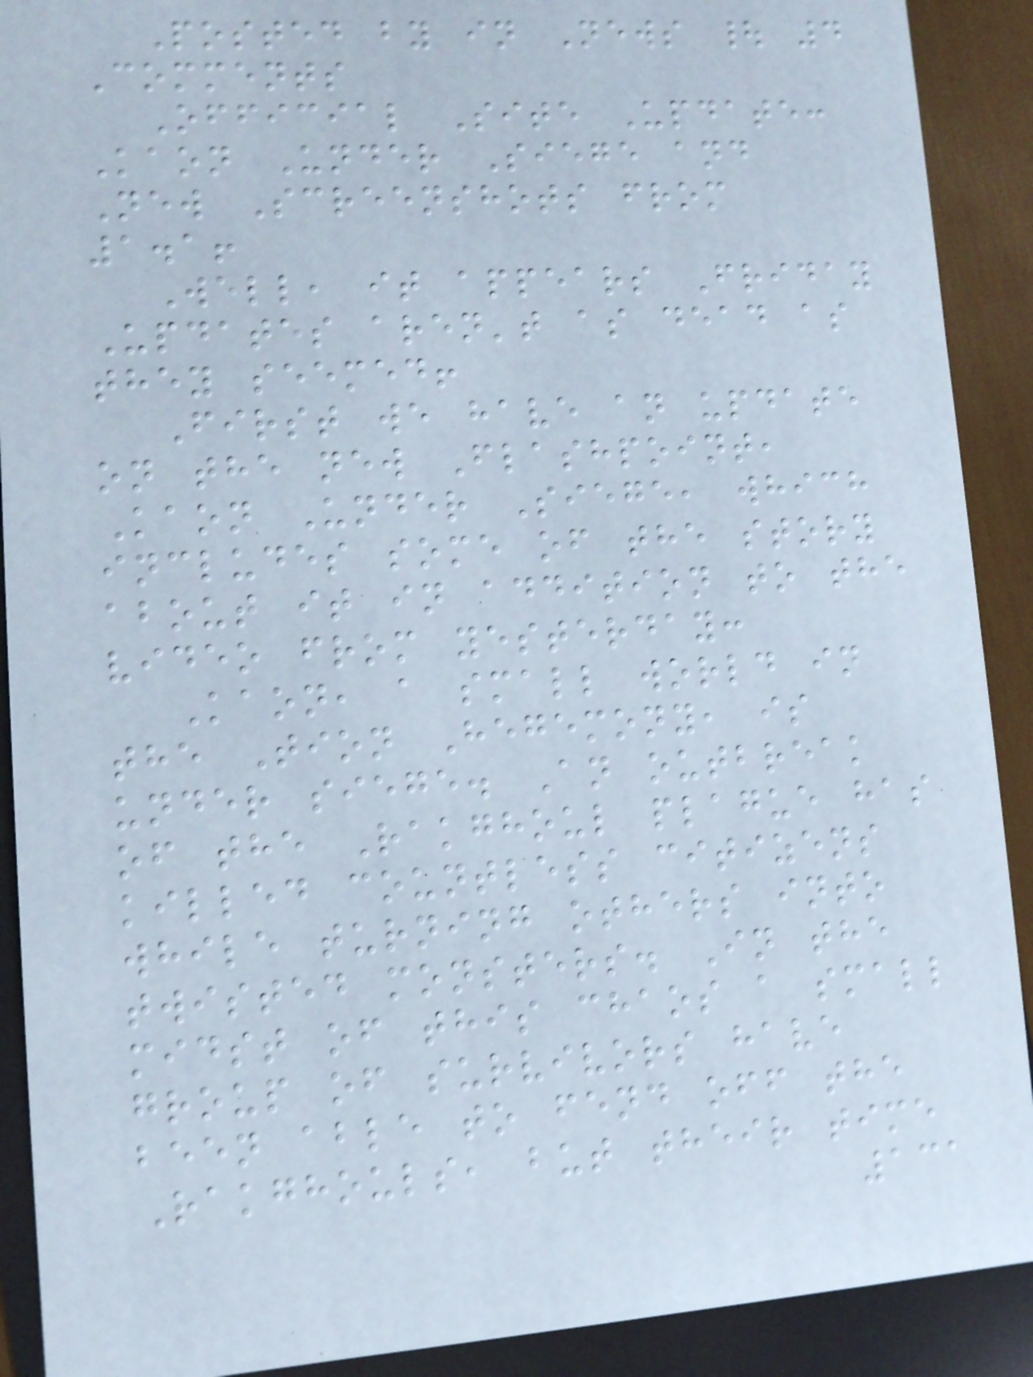Posted by in News | 4
Comments
Official Site Update:
Kaon Under Siege and
New Screenshots from
1.1!
Well, it appears Friday
Updates aren't as dead as
they seemed!
First we have an update
on the new Flashpoint,
Kaon Under Siege, which
includes some of the story
about it in addition to the
video from yesterday:
Kaon, a small world in
the Tion Hegemony, is
under siege. An outbreak
of the Rakghoul plague has
killed countless citizens
while turning others into
twisted monsters. In the
midst of this chaos a small
group of survivors have
been able to fend off the
Rakghouls, but their time
131
